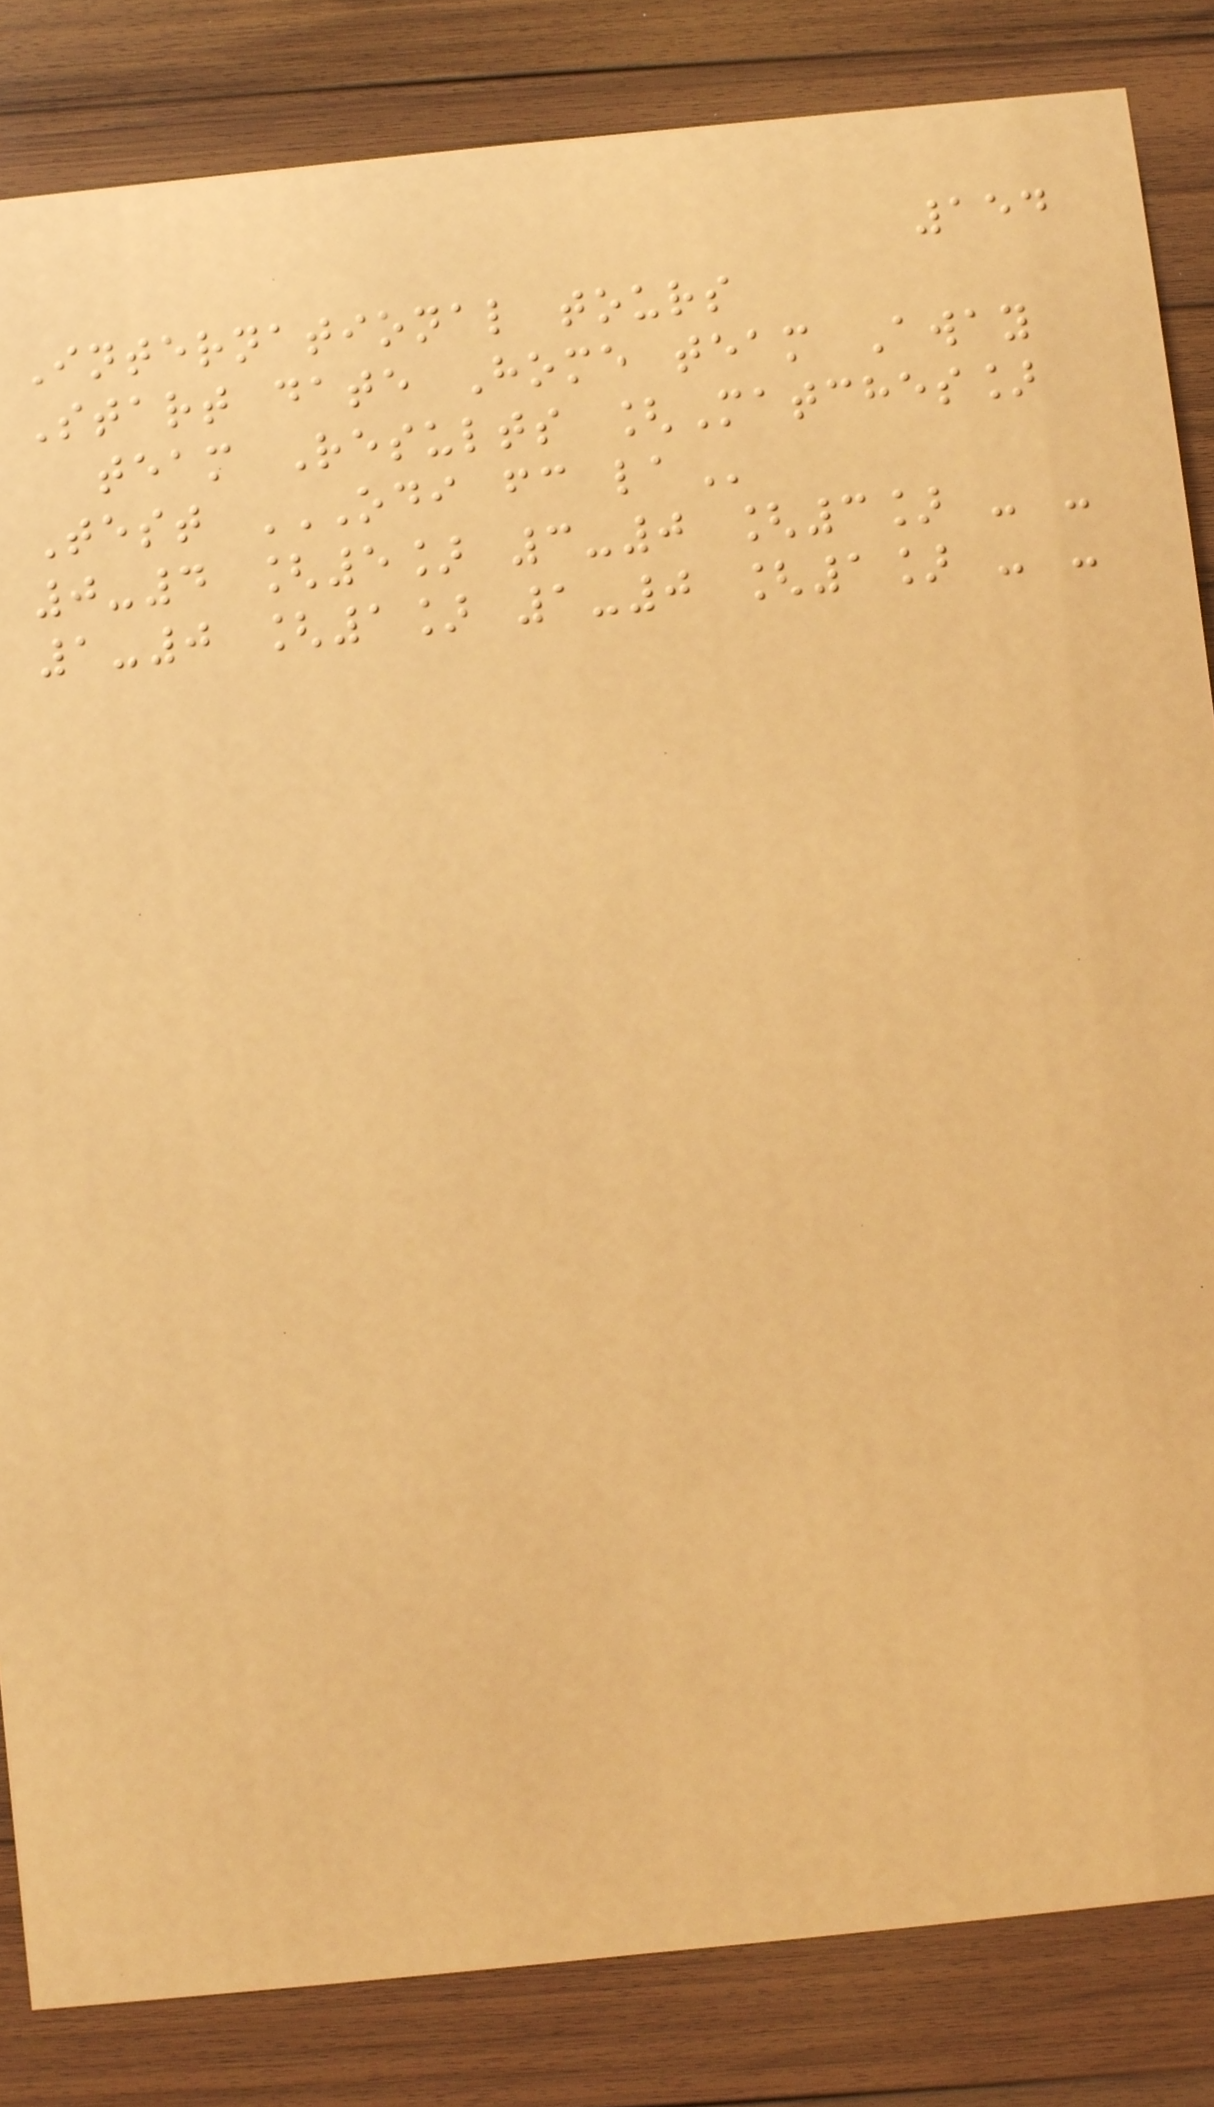154
International tours
Start date Home team Away
team Results [Matches]
Test ODI FC LA
0-4 [5] 3-0 [3] - -
1-0 [1] 1-0 [1] - -
